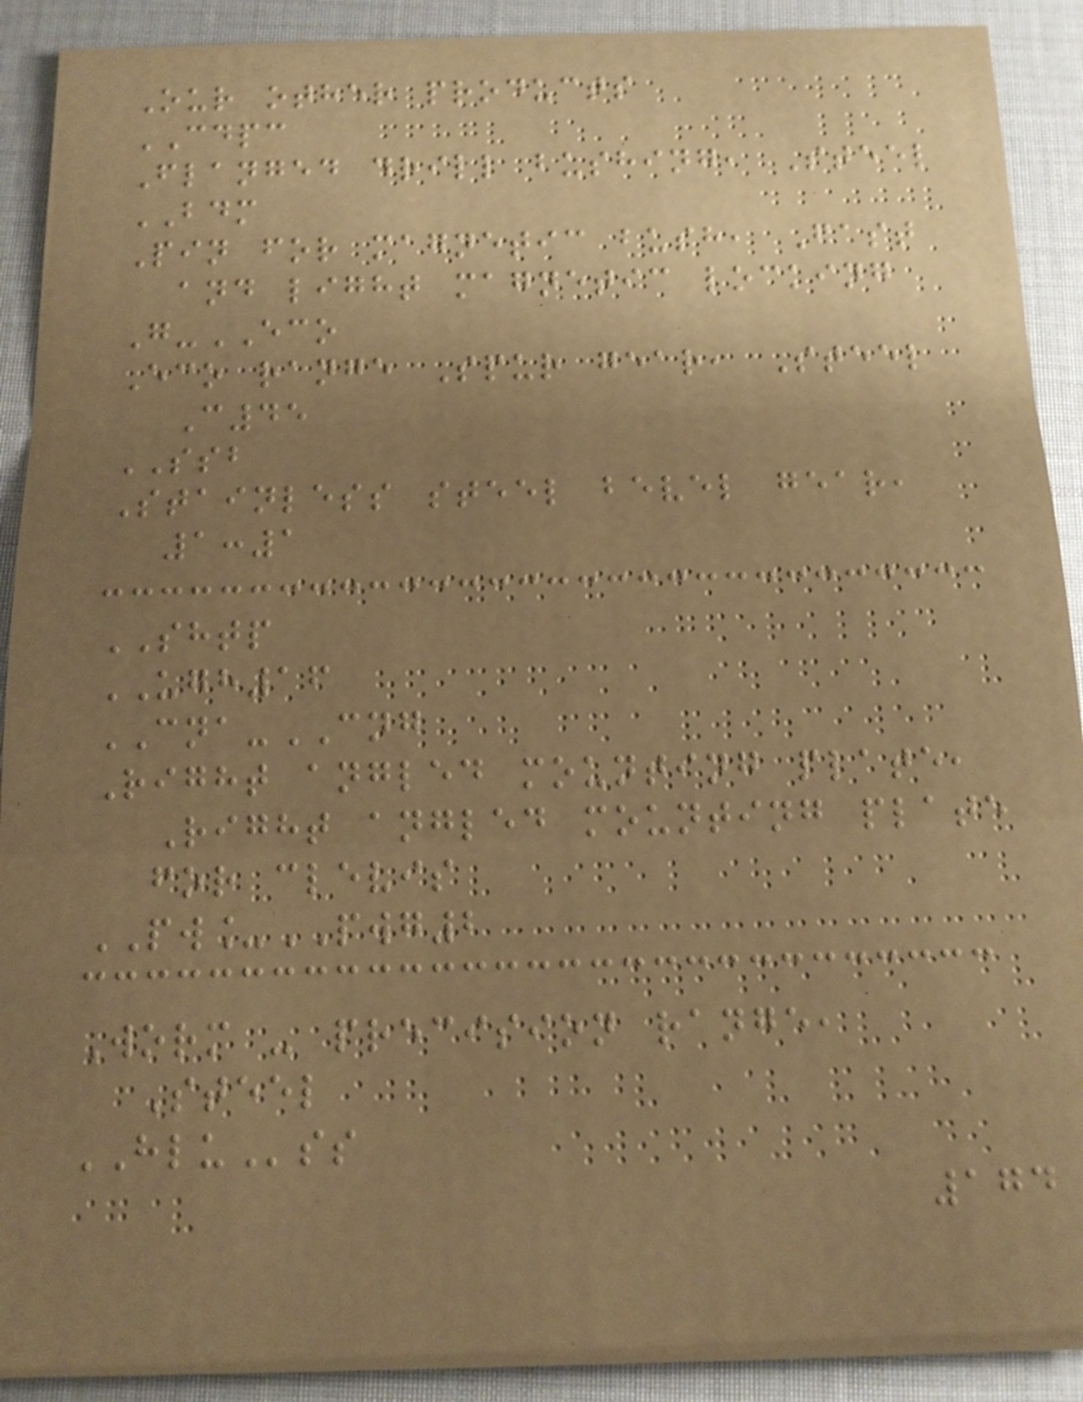Our other products
CDPC
Flanged drill bushing, Steel
BDM
Pin for magnetic bush, Fast
and light magnetic locking
G-ECO
Eco range Spur gear, Steel
C45
SSB
Stainless steel bevel gear,
1:1
SHTP
UGH16
CNA-CNG
Right angled mounting plate,
Right angled mounting plate
for clevis
PW_PWG2
Worm - precision range,
Steel
HLUss
174
